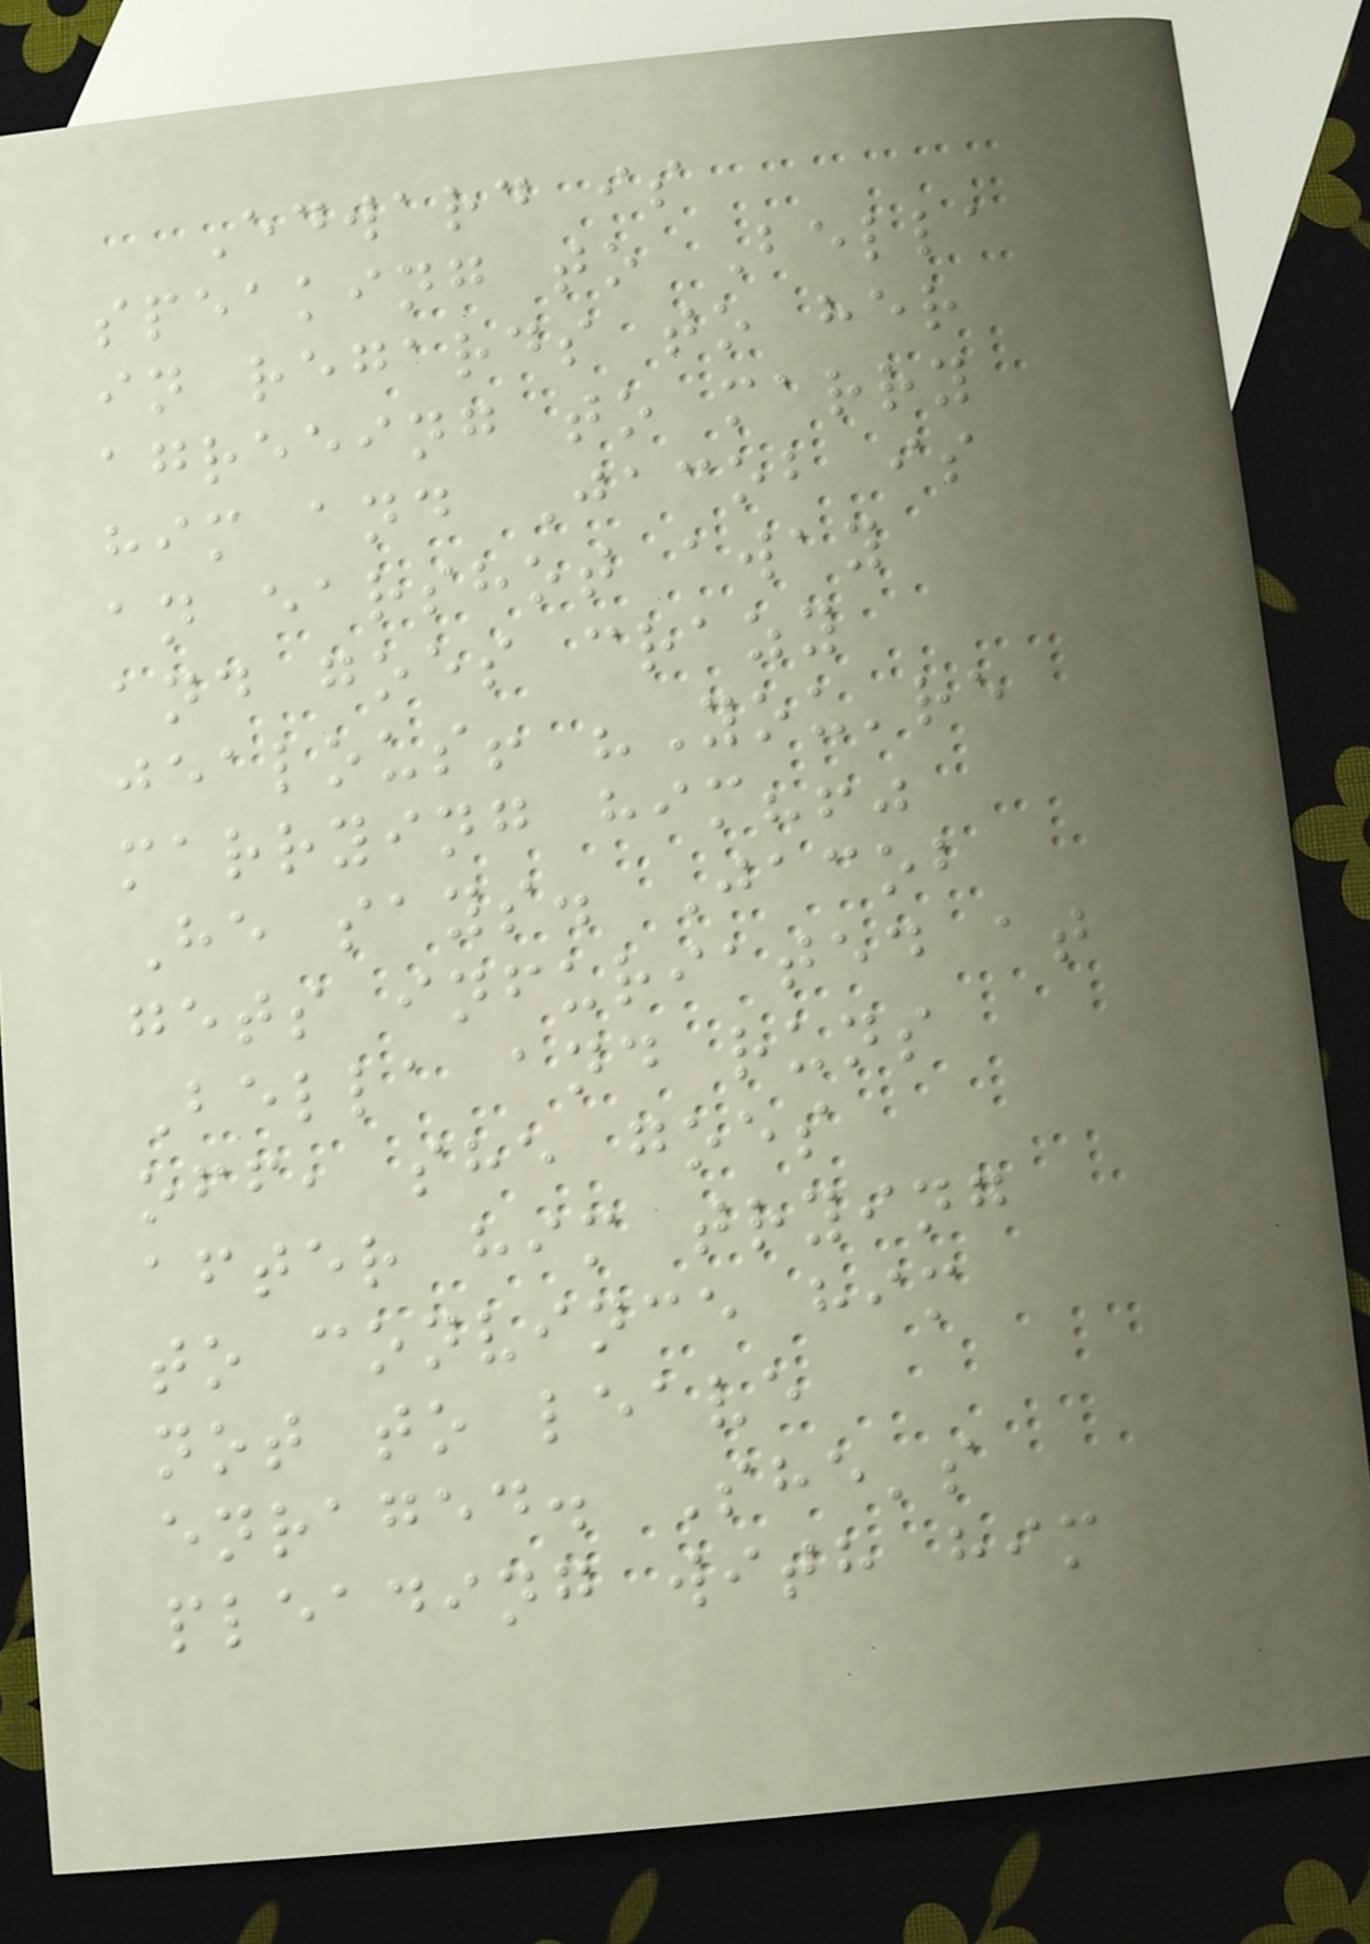Edward is
speaking to Bella
in regards to her
agreeing to marry
him and Jacob is
an earshot away
and goes crazy
jealous! "You're
marrying him?!"
He says. Jacob
gets infuriated at
Bella and runs
off, she goes
after him trying
to convince him
not to leave
enraged. She's
pleading with him
